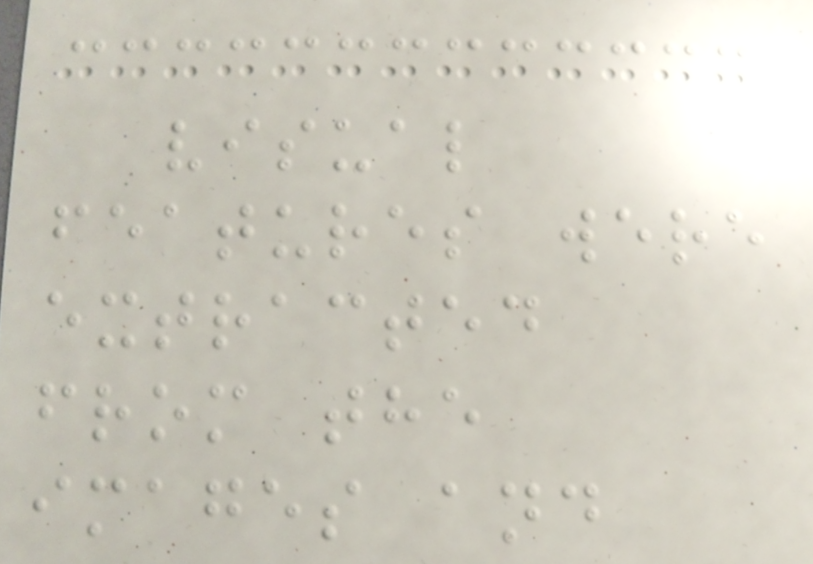visual
features were
extracted
from the
images and
